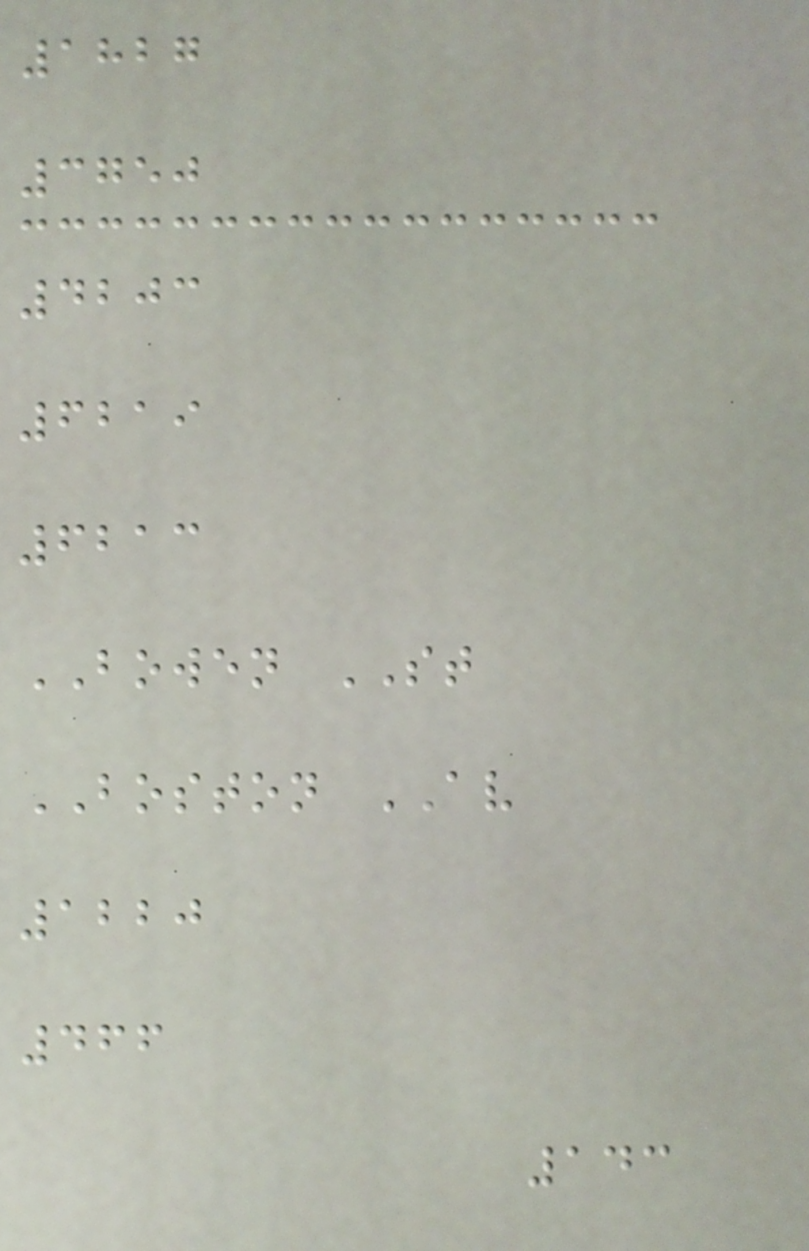1827
3750
4203
6219
6213
BOWEN ST
BOSTON AV
1220
466
143
